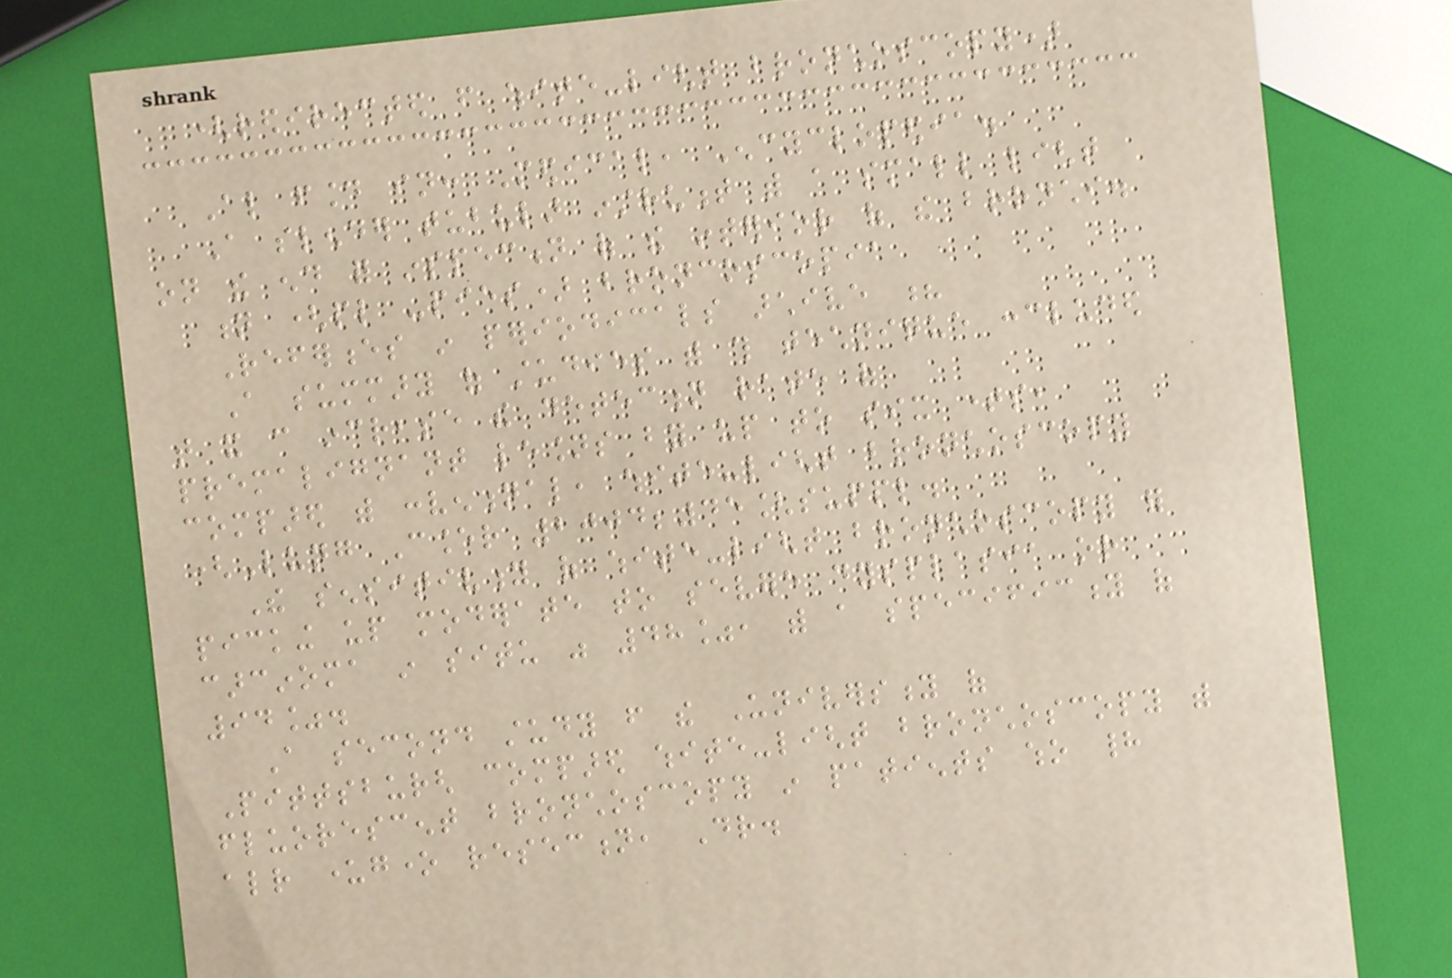(redirected from white-light bronchoscopy)
Also found in: Medical, Encyclopedia.
A slender tubular instrument with a small light
on the end for inspection of the interior of the bronchi.
n (pl -pies) broncoscopia
References in periodicals archive ?
A summary of studies with this technique concluded
that it can increase the detection rate of
premalignant lesions by up to six times,
compared with conventional, white-light bronchoscopy
(Lung Cancer 2004;45[suppl.
The sensitivity of white-light bronchoscopy for
picking up moderate to severe dysplasia or
carcinoma in situ was 48%, with a specificity of
94%.
A second study from the University of
Pittsburgh compared white-light bronchoscopy with
fluorescent bronchoscopy in patients who had
already undergone resection, Dr.
